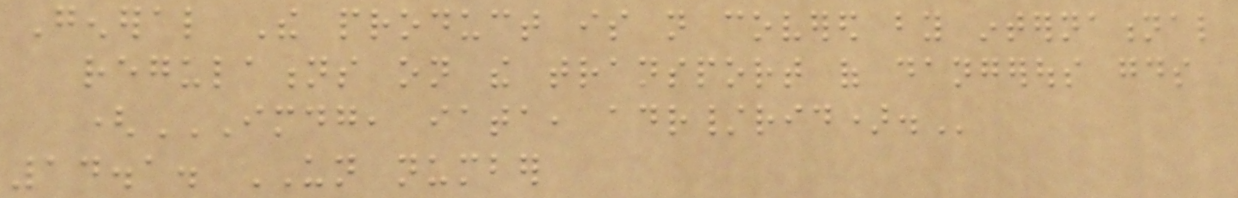General The product is not covered by international
regulations on the transport of dangerous goods
(IMDG, IATA, ADR/RID).
14.1. UN number
